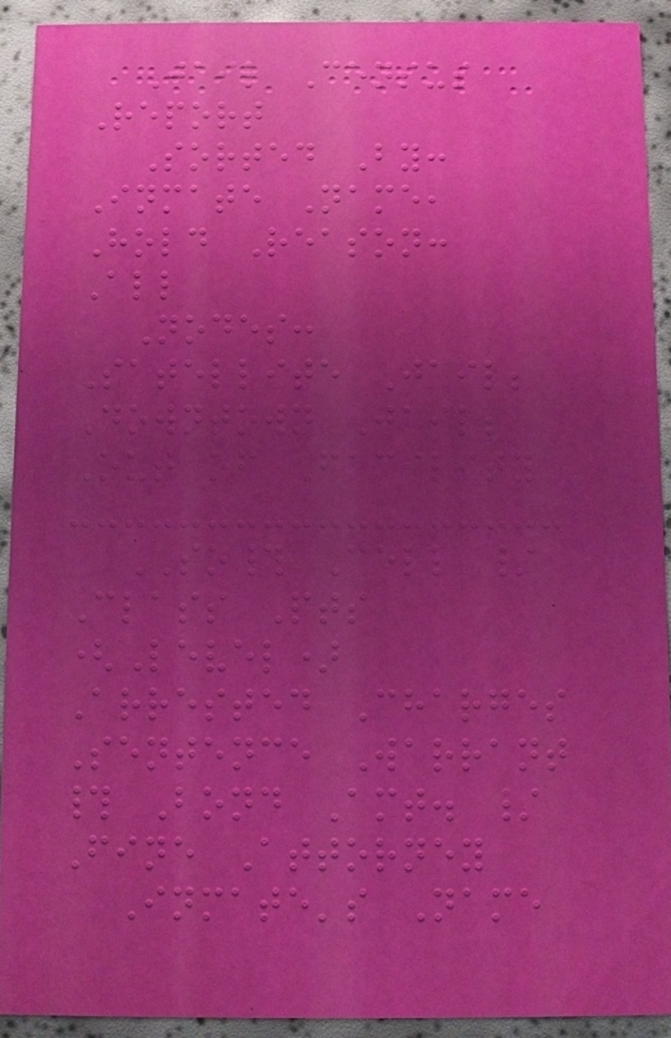Jail Census
Report
Sorted By:
Inmate Name,
Hold Reason:
All
Nodes:
Satellite Jail;
Downtown Jail;
Out of Facility
SO# Cell /
Class Pts
(Level)
Arrested Charges
Sentence Warrant
# Bond Amt. /
Fine Attorney
Inmate's Name
